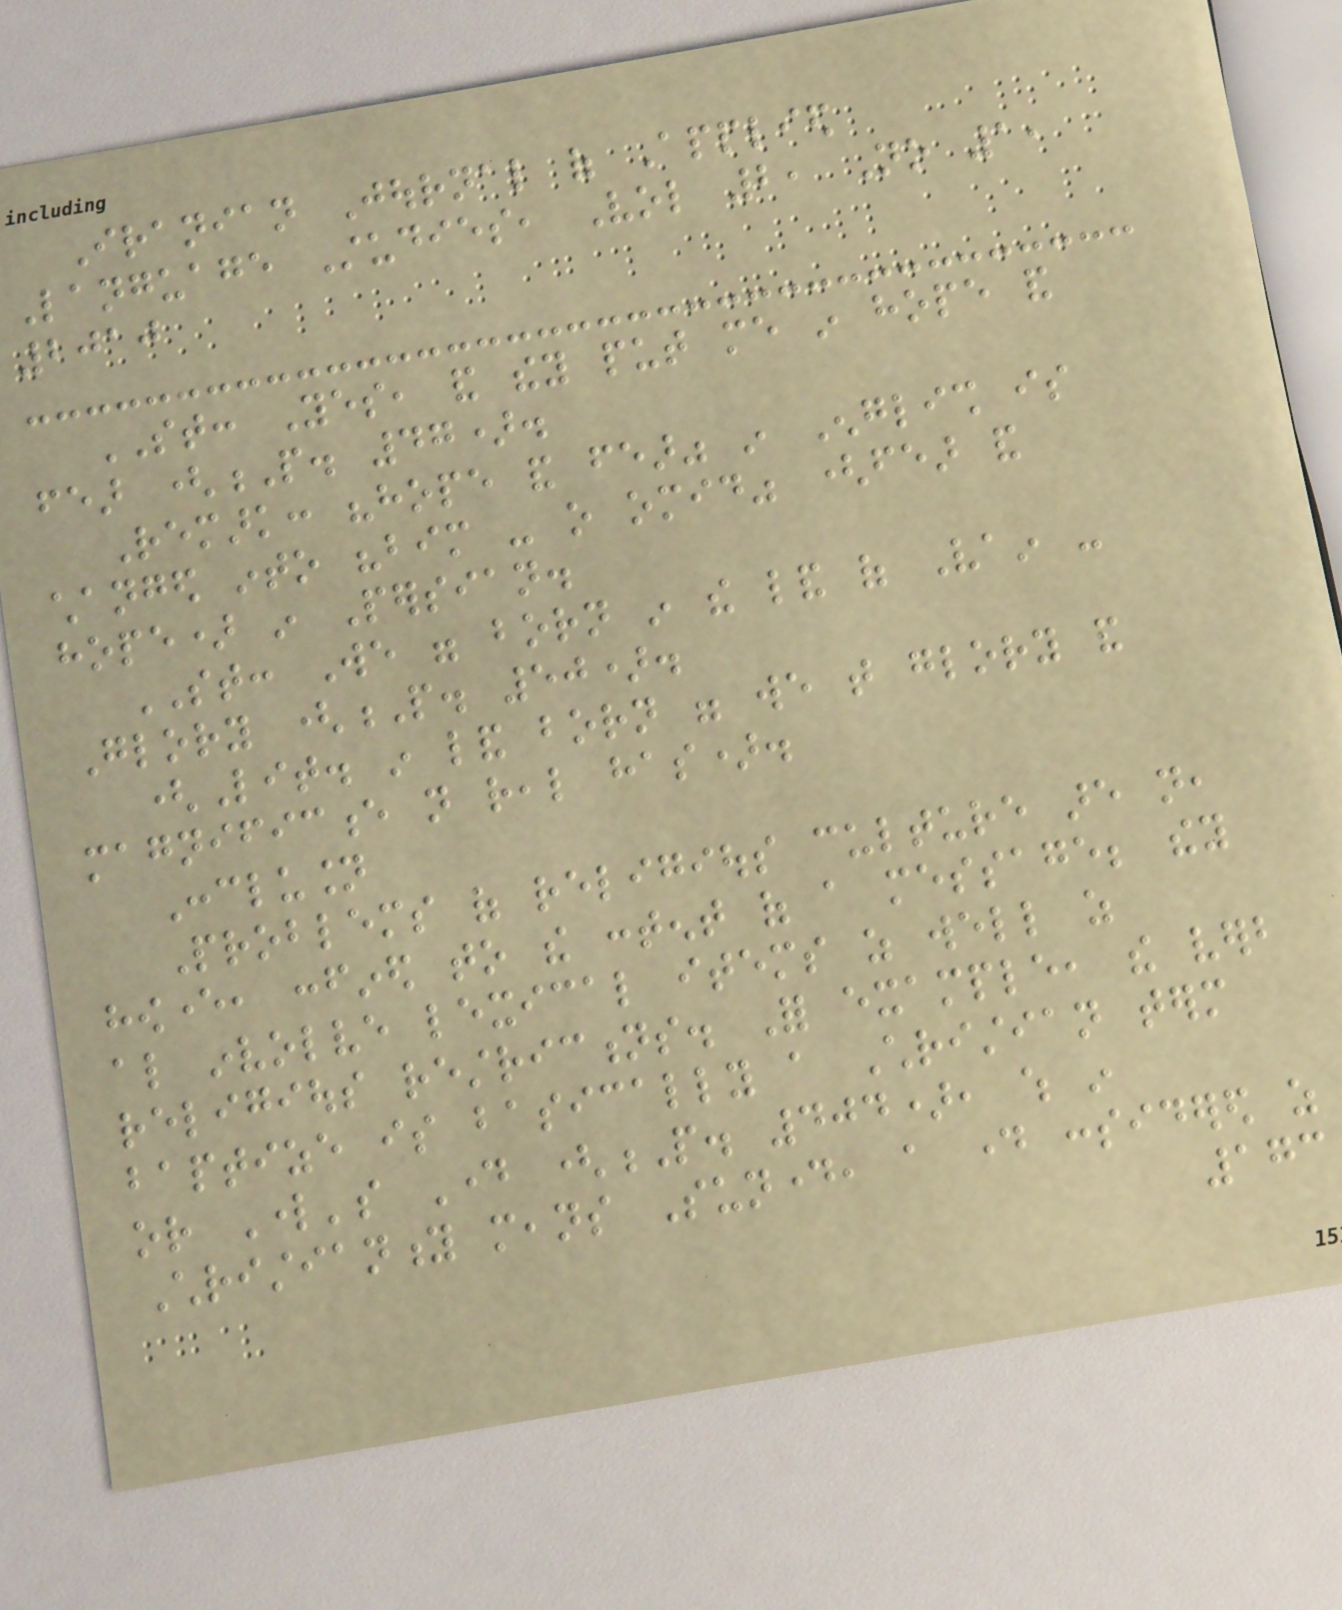Iranian Journal of Applied
Language Studies, Vol 2, No 1,
2010
ST: Yes, and they put me in hope and
fear (P. 47).
Remark: "hope and fear" in English is
changed into "bim - o omid" (fear and
hope) in Persian.
ST: We were born in the land of Vain -
Glory (P. 50).
(Lit. in land born were we that glory and
magnificence not real has).
Conclusion
Problems of religious culture are not,
however, confined to the content of a message; they
also involve lexical items as well as
religious restrictions. For example, the verb
baptize is basically a Christian term
or Lord's Day (P. 404), which in
Christianity means Sunday, a day considered as
173
